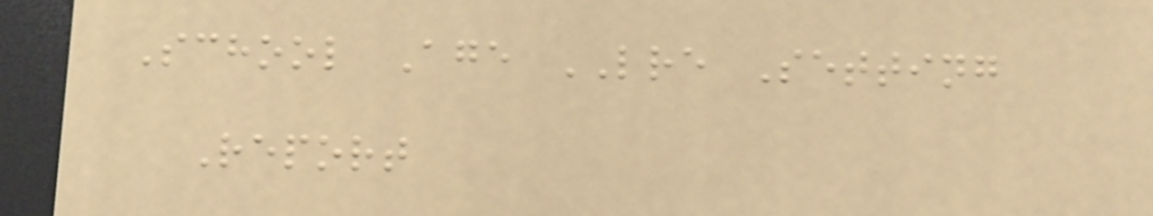School Age LRE Setting
Report
